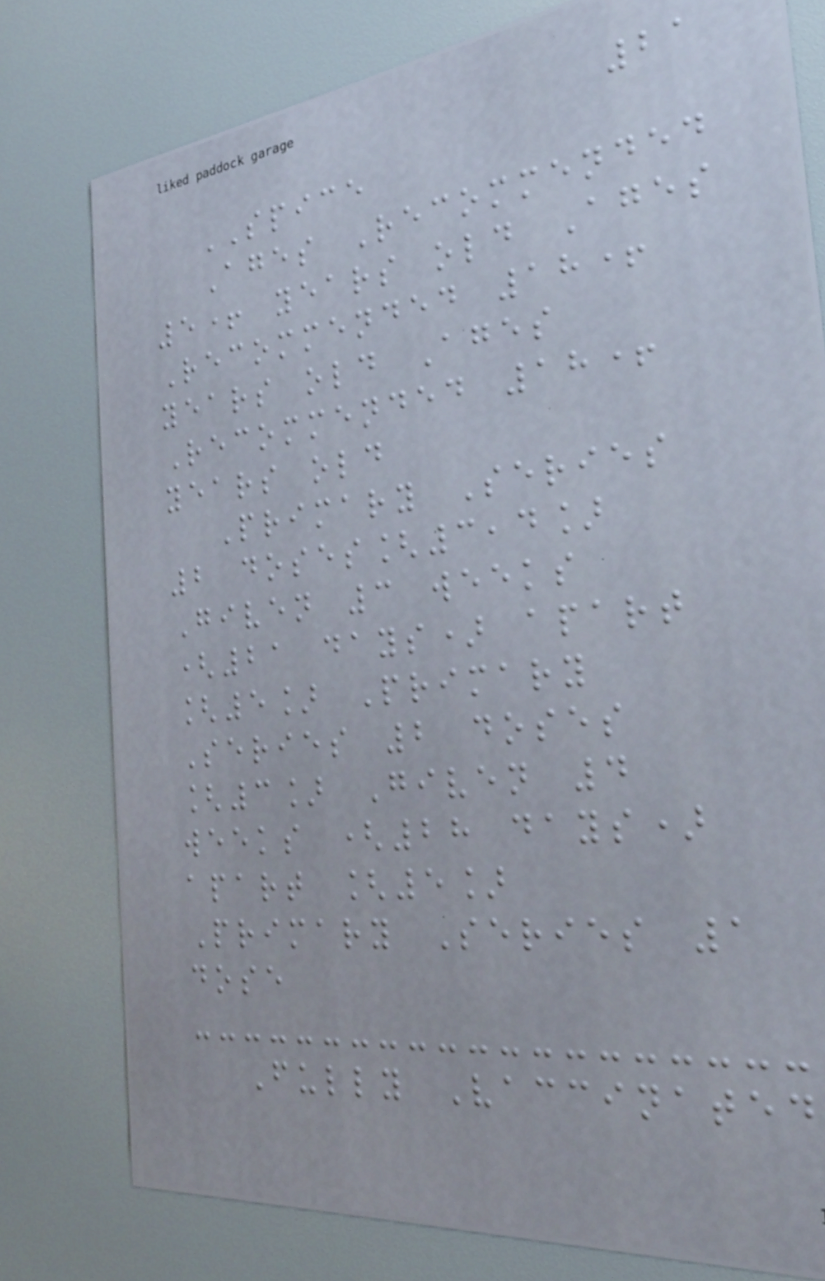21
SPICE
Ages Recommended
5+ years old Ages
Recommended 18+
years old Ages
Recommended 18+
years old
Primary Series
2 doses[3,4]
Given 3 weeks
(21 days) apart
[5] Primary
Series 2 doses
[3] Given 4
weeks (28 days)
apart [5]
Primary Series 1
dose
Fully Vaccinated
